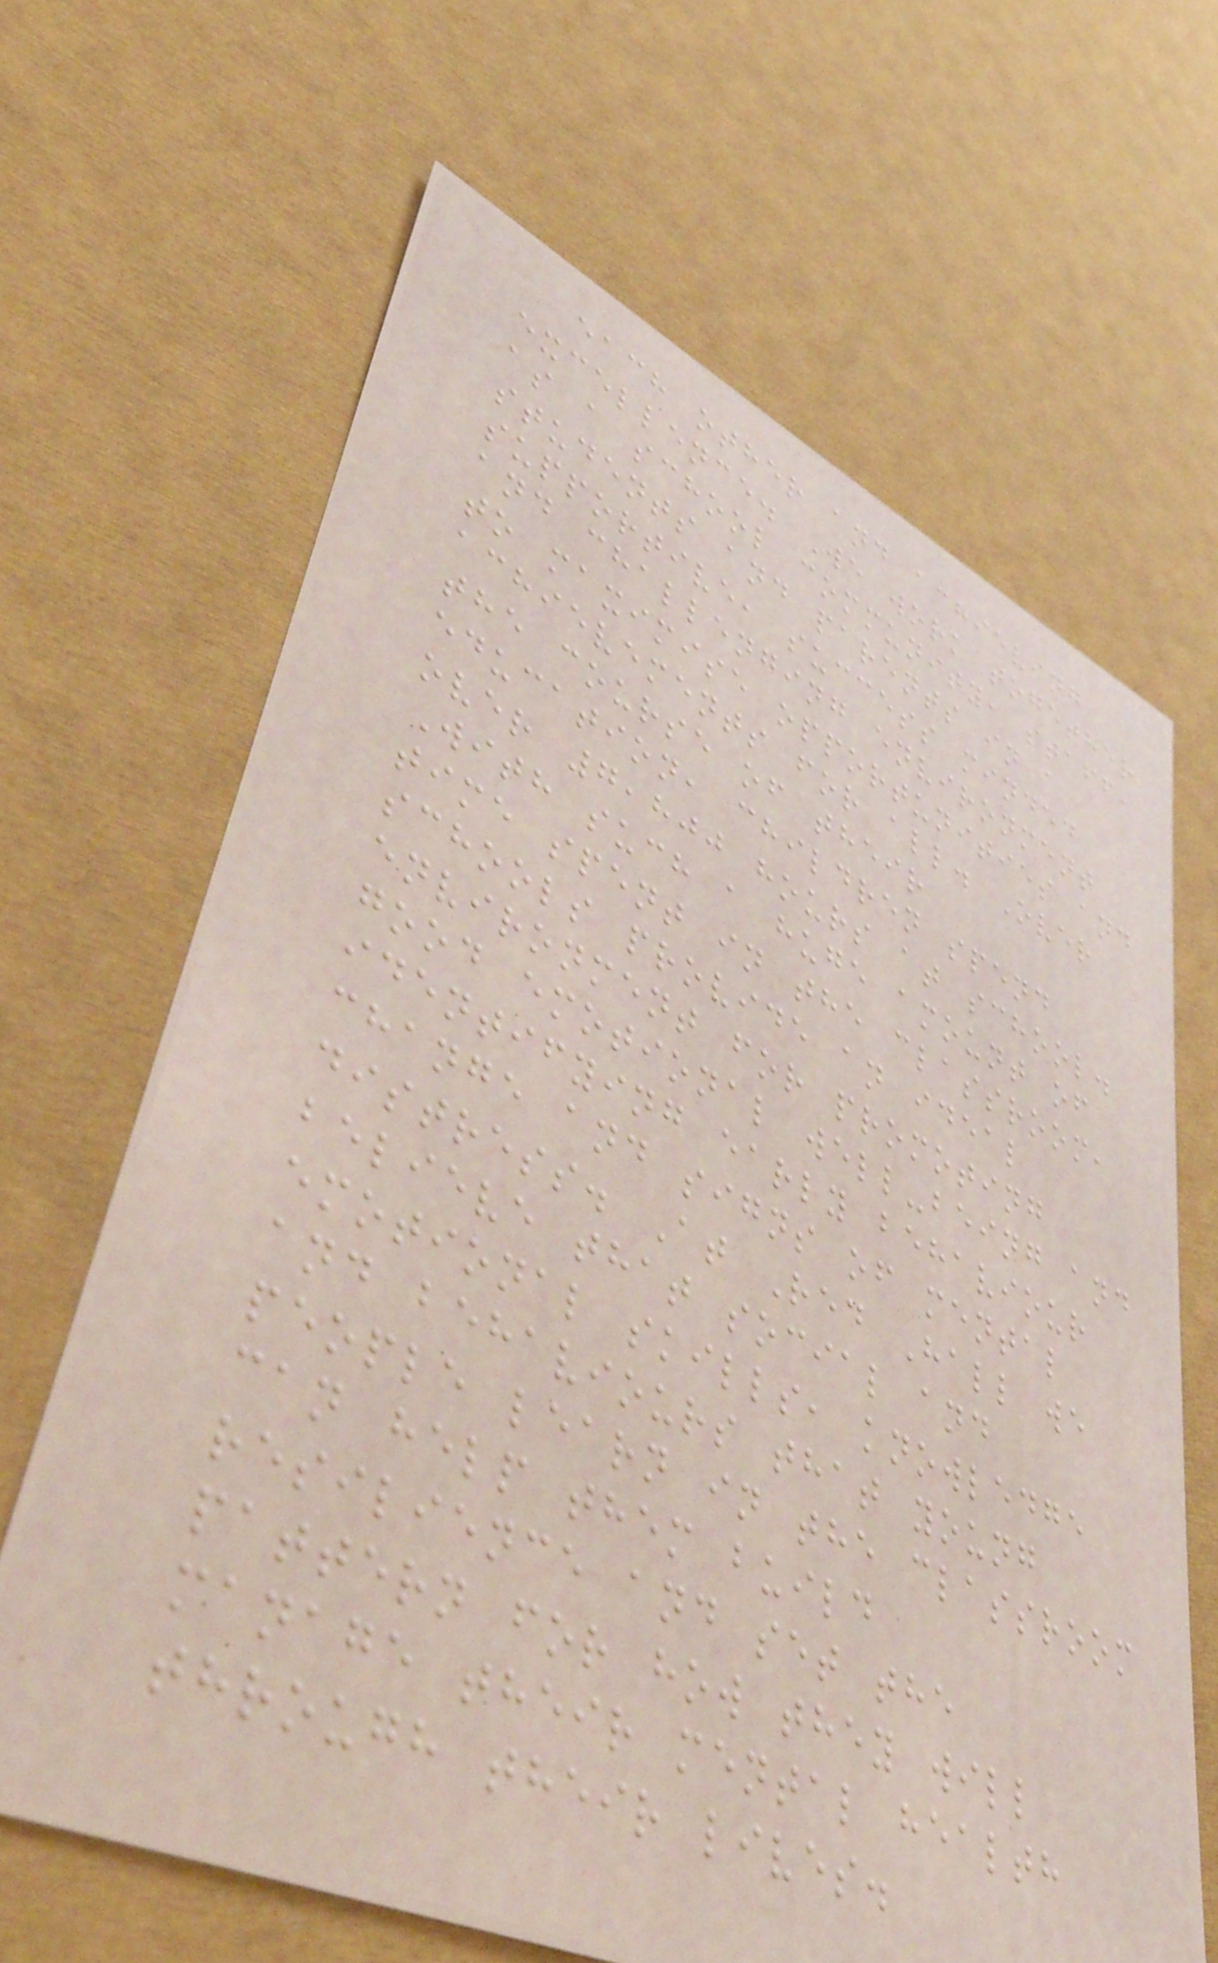each other and achieving
excellence. We work together
as a school community, staff,
students and parents in a
supportive, success minded
and challenging environment
to maximise opportunities and
achievements for all. Over
the course of their
education, children spend
over 7,800 hours at school.
With such a huge amount of
time spent in the classroom,
schools provide an ideal
environment for promoting
good emotional well-being and
identifying early behaviour
change and signs of mental
distress. At Red Hall we
believe that social and
emotional skills, knowledge
and behaviours that young
people learn in the classroom
can help them build
resilience and set the
pattern for how they will
manage their mental health
through their lives.
